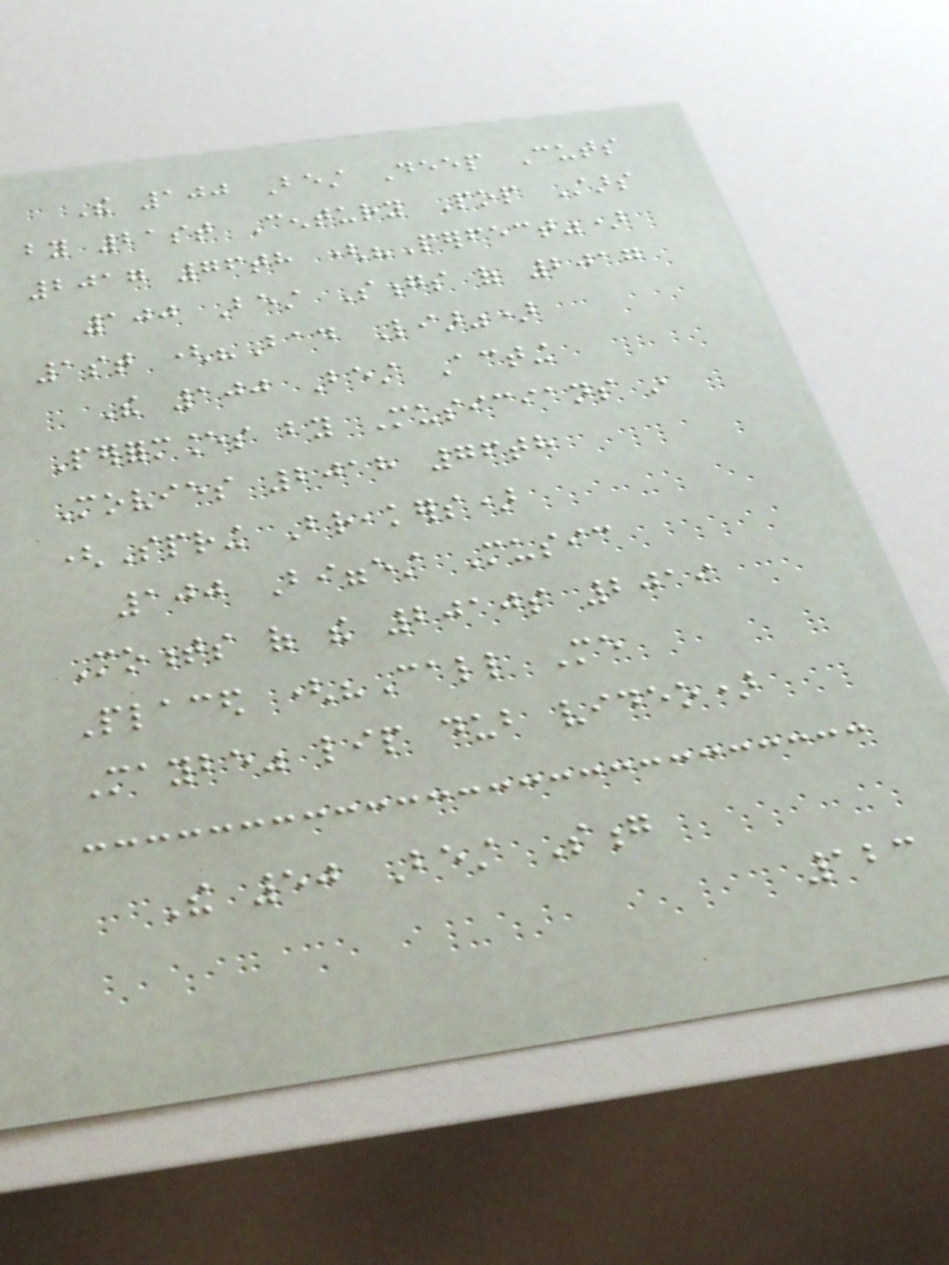The 100 Best Deep Cuts
by 21st Century Pop Stars
2017 76th ("Perfect")
100 Best Songs of 2017
1st ("Bad Liar")
The 100 Best Acting
Performances by Musicians in
Movies 2018 76th
(Spring Breakers)
100 Biggest Music
Moments of the 2010s 2019
Placed ("Call Me
Maybe" lip dub video)
The 50 Best Song
123
